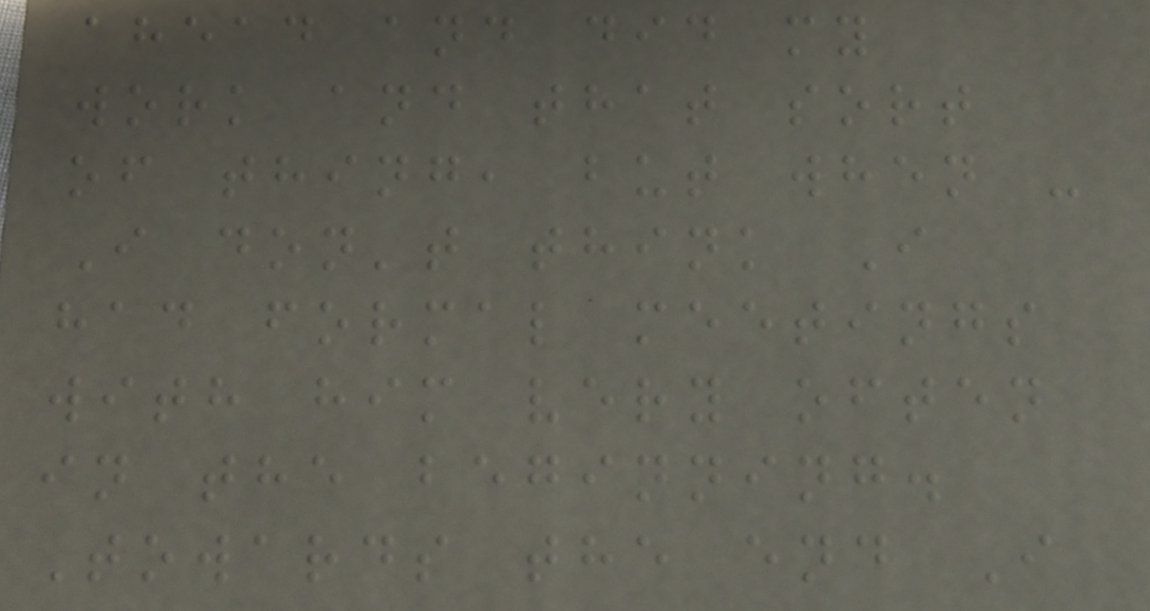ahead and did my
work and that sort
of thing, but when -
I don't think I
had formal meetings
with him very often
in the beginning.
Towards the end I
